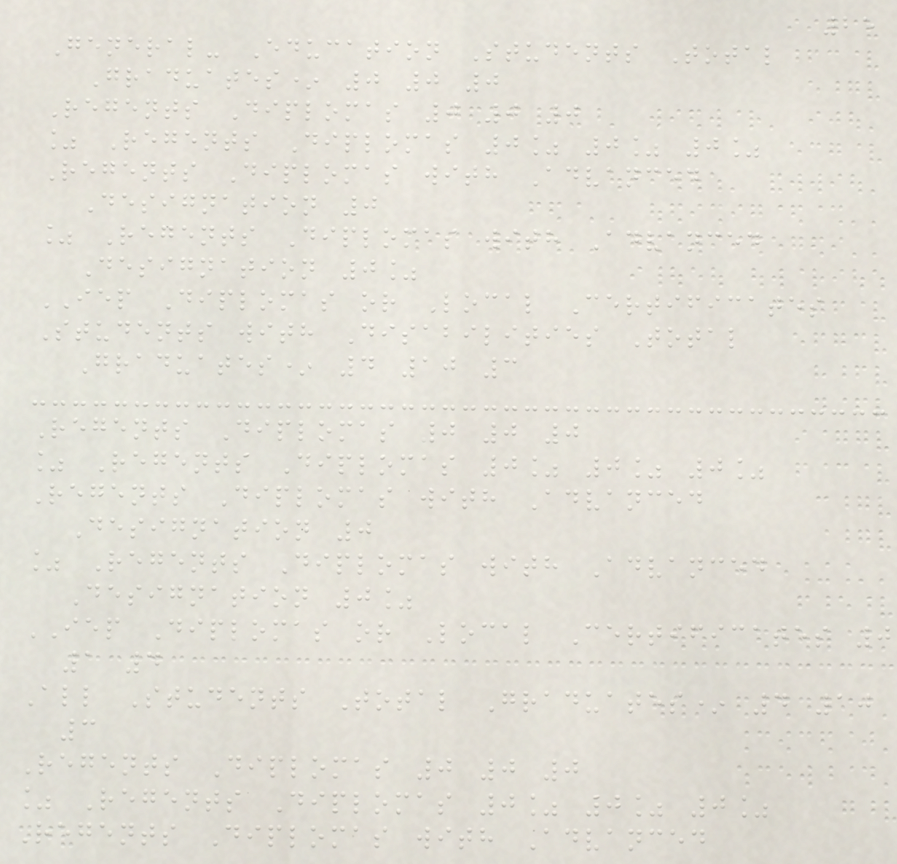25
General- Education Students Total
Graduates* 0 0 0
Regents Diplomas 0 0 0
% Regents Diplomas 0% 0% 0%
Regents Diplomas with Advanced
Designation 0
% Regents Diplomas with Advanced
Designation 0%
IEP Diplomas or Local Certificates
Students with Disabilities Total
Graduates* 4 10 3
Regents Diplomas 0 0 0
% Regents Diplomas 0% 0% 0%
Regents Diplomas with Advanced
Designation 0
% Regents Diplomas with Advanced
Designation 0%
IEP Diplomas or Local Certificates 0
1 4
All Students Total Graduates* 4 10
3
Regents Diplomas 0 0 0
% Regents Diplomas 0% 0% 0%
Regents Diplomas with Advanced
